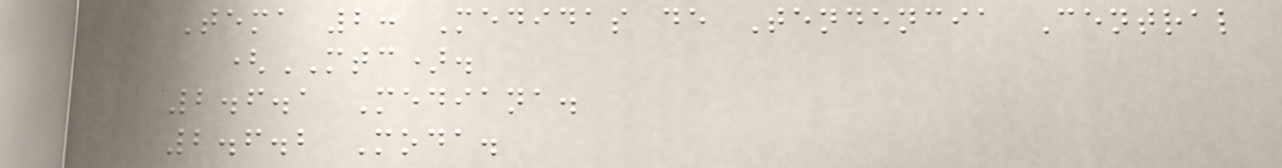Tema 2: Medidas de Tendencia Central
(MTC).
2.6.1 Mediana.
2.6.2 Moda.
